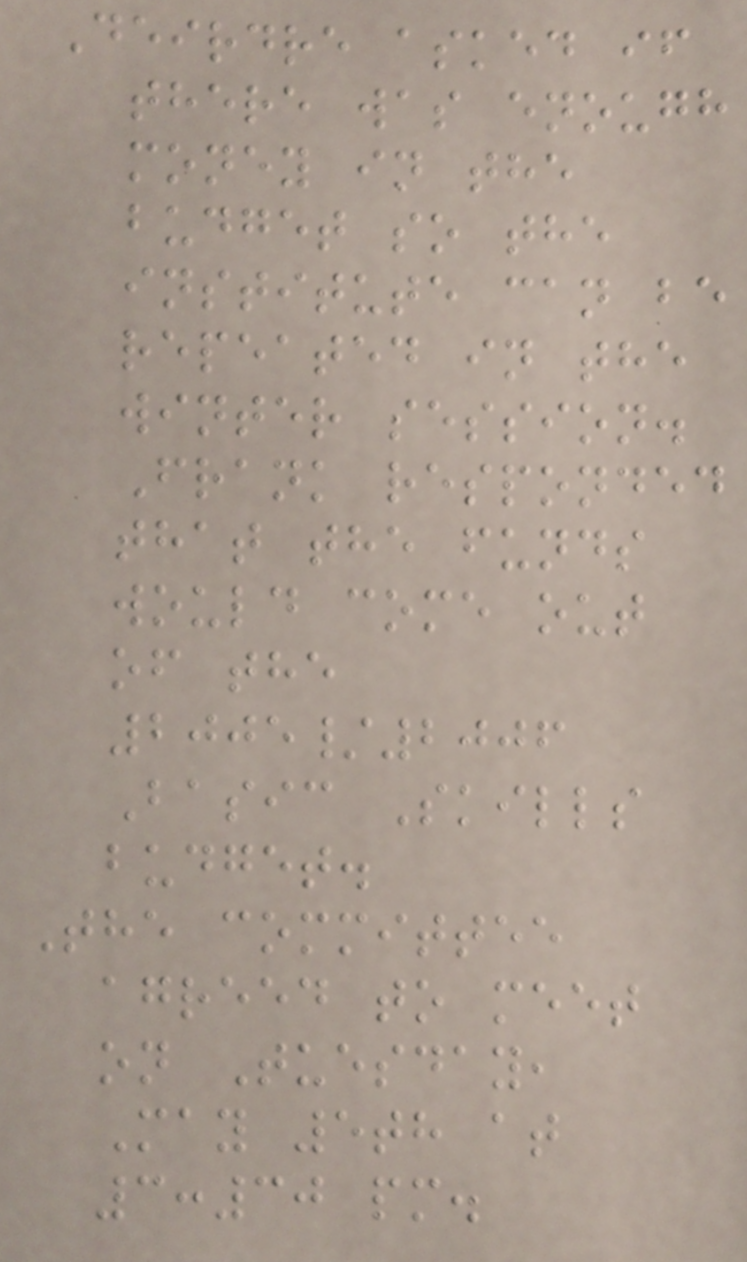Deirdre asked if
there was enough
money in the
budget so the
institute can be
repeated in the
winter session.
Frank responded
that the funds
would come out
of the
2005/2006
Basic Skills
budget.
The committee
agreed to meet
on Tuesday,
May 5th at
3:30 pm.
